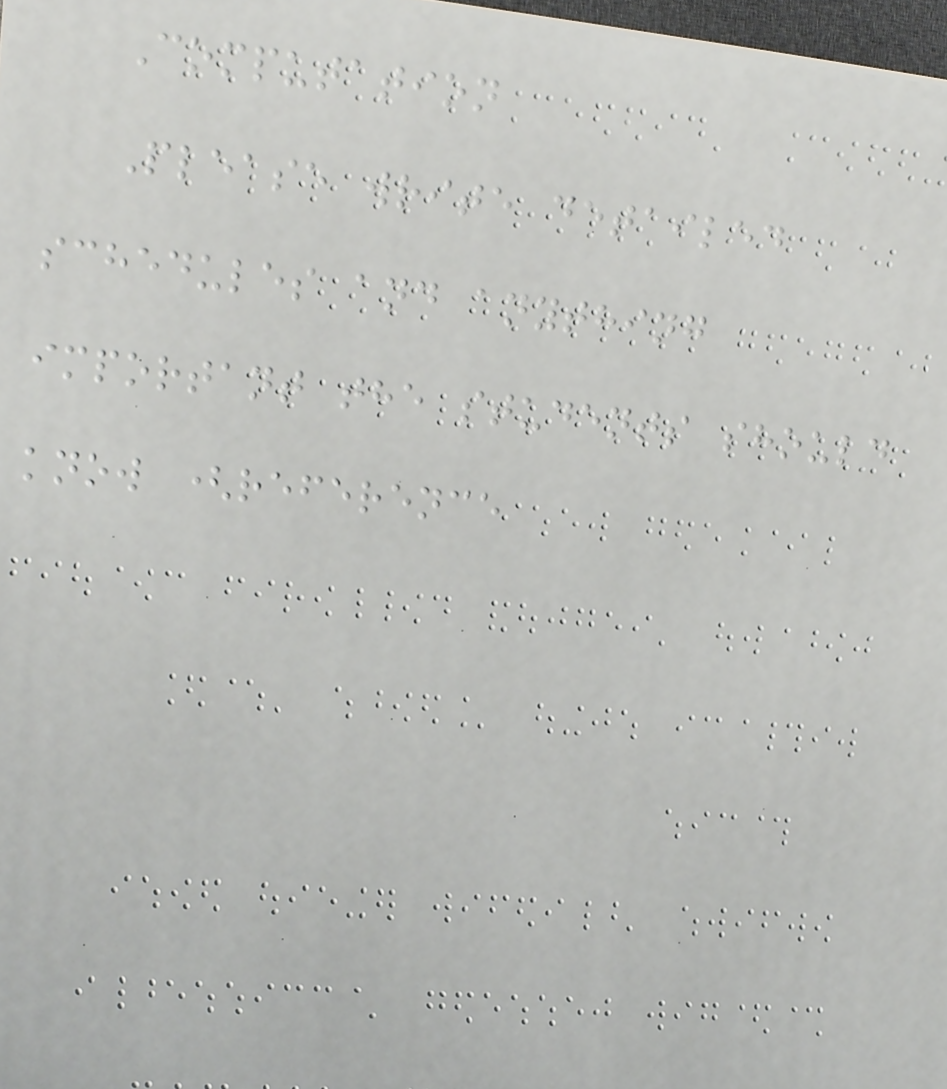Computation
Please write detailed
schedules and anything
important the students should
know (reference
